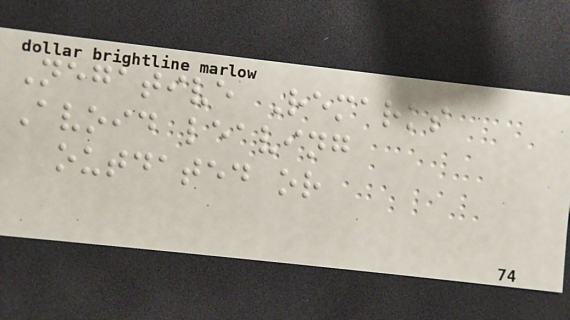Negative Remarks
Avoid leaving
outdated or
